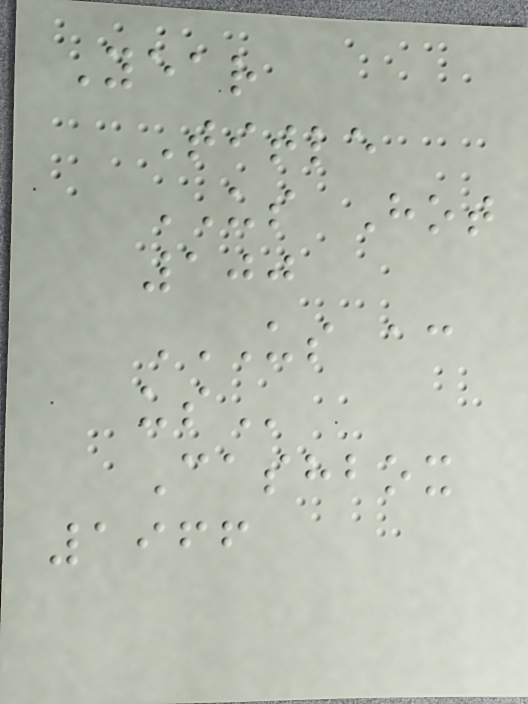Year
Title
US Hot
100
US AC
US
Cashbox
1966
